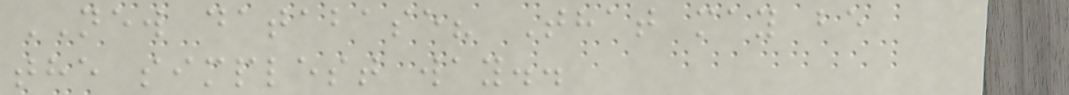NEW database? That may be
the simplest way..
